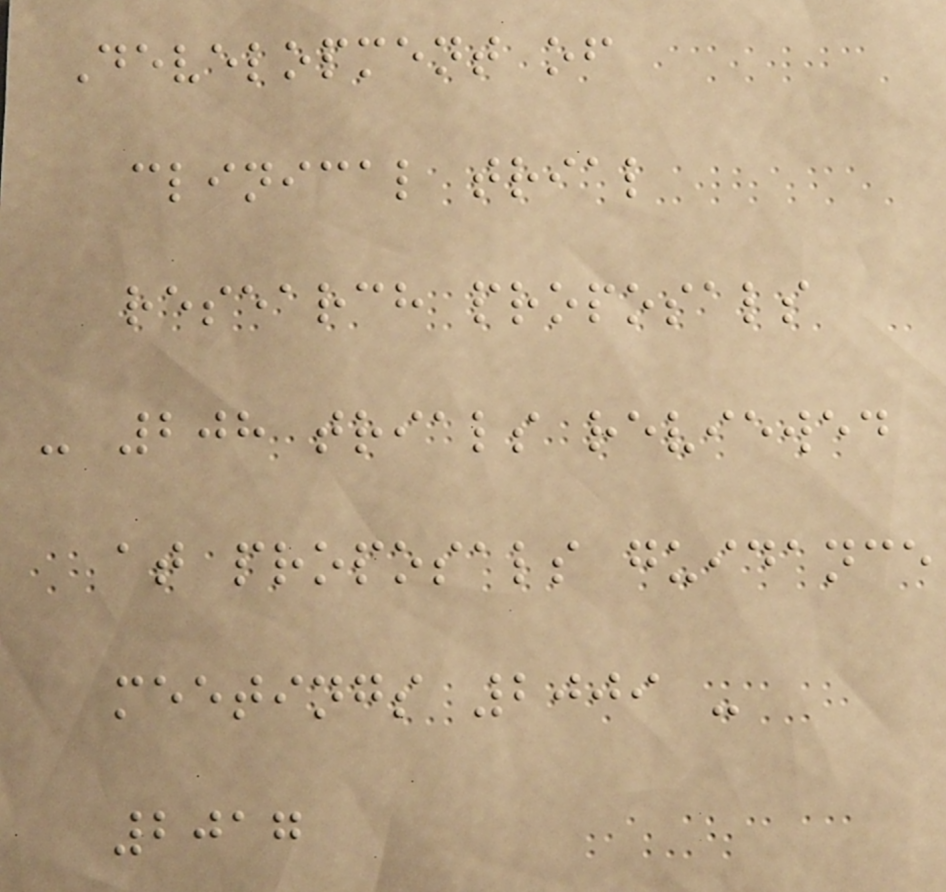Development of
clinical trial
research proposals
- 208 trials reviewed
at proposals guidance
meetings 2009 -
2017
